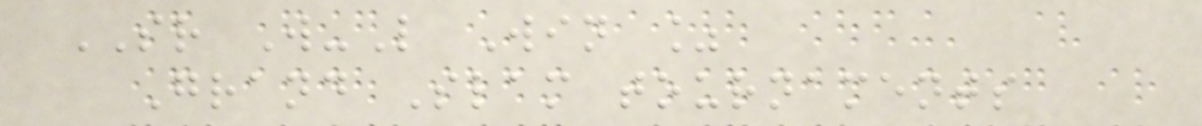SR W-L Win %
Grand Slam tournaments
